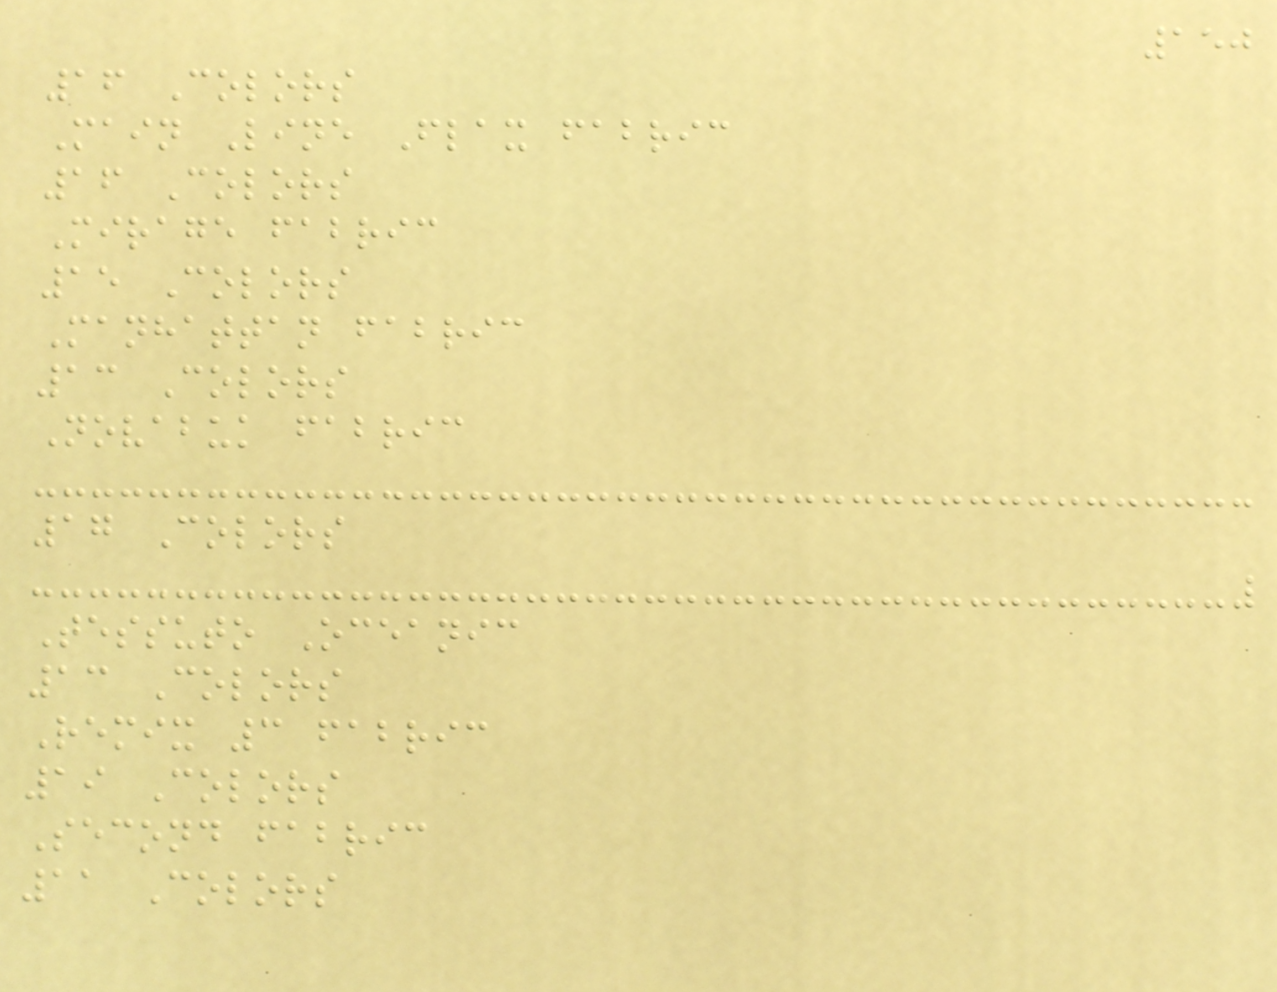150
16 Colors
Main Line Flax fabric
16 Colors
Mirage fabric
15 Colors
Manhattan fabric
13 Colors
Novabuk fabric
17 Colors
Tessuto Oceanic
13 Colors
Remix 3 fabric
19 Colors
Second fabric
11 Colors
